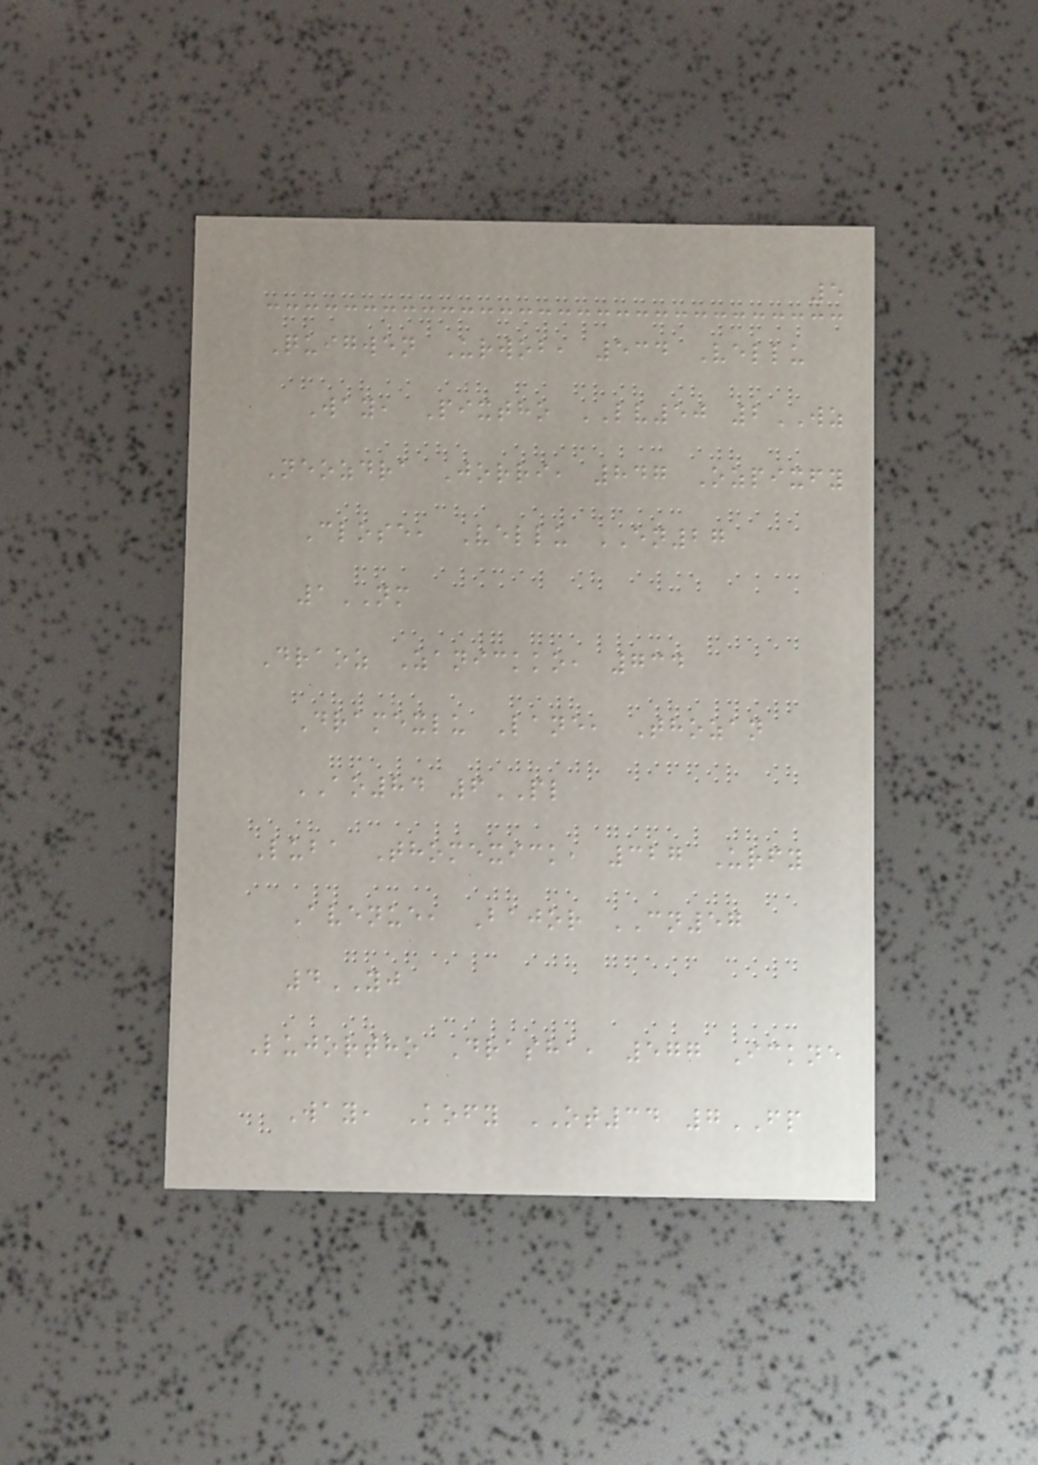5
Quigwen Urwob, 534 Vellu
Way, Pixtho LV50 2WZ
Neozdra Jorri, 847 Ozpixfy
Close, Vellu EN27
1NM
Draoz Zanickko, 734
Dramexlu Lane, Thozan
AO84 6PL
Luba Thomexick, 327 Urfy
Avenue, Bajor CN57
4YJ
Lujortho Drasha, 577 Ickne
Way, Kofy OT34 7FP
